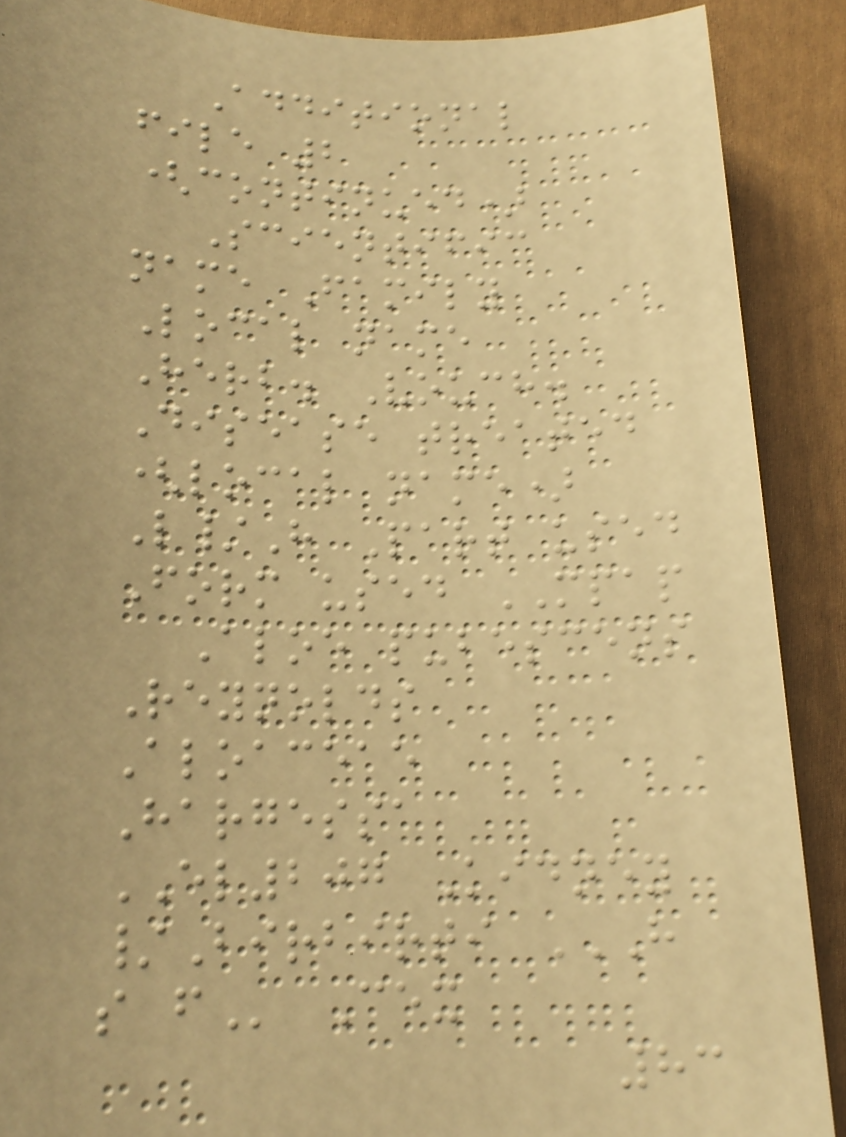Additional
file 2
(continued)
Scientific
name Family
Local name
Herb. Vouch.
Disease treated
(local name)
L/H Part used
Form used MPAP
Aloe pubescens
Reynolds
Aloaceae
Hargessa
EL207 Kidney
/Birbirti H
S F Cex
83
